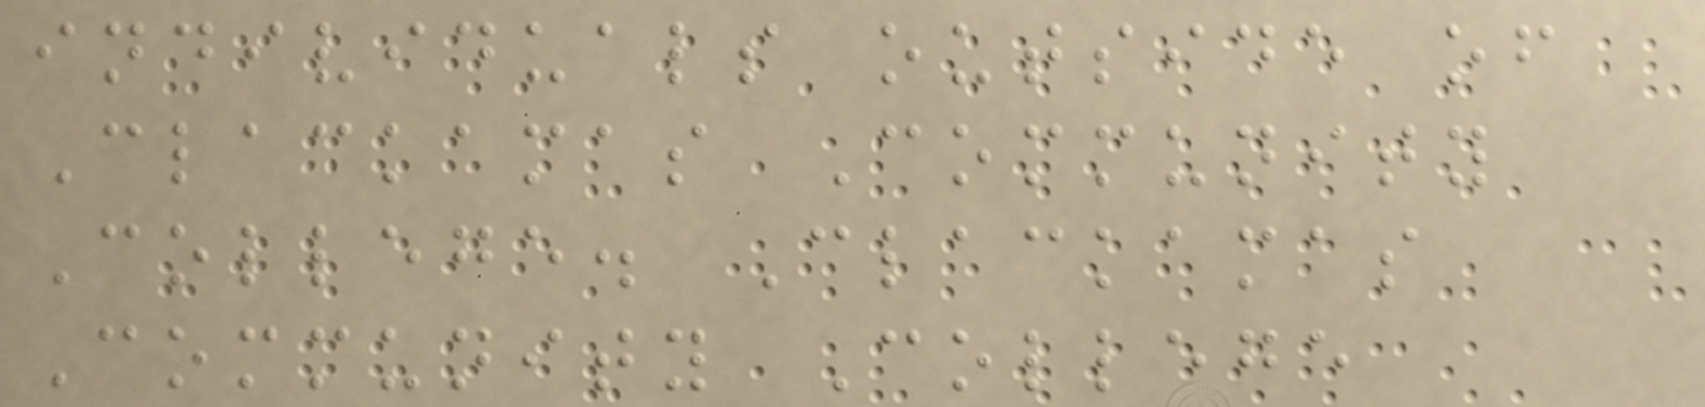individuals outside of
Clackamas Community
College. Clackamas
Community College
